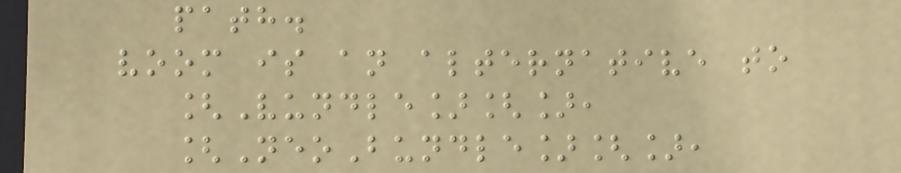path.
voom is an alternative to
[Vundle][],
[NeoBundle][],
